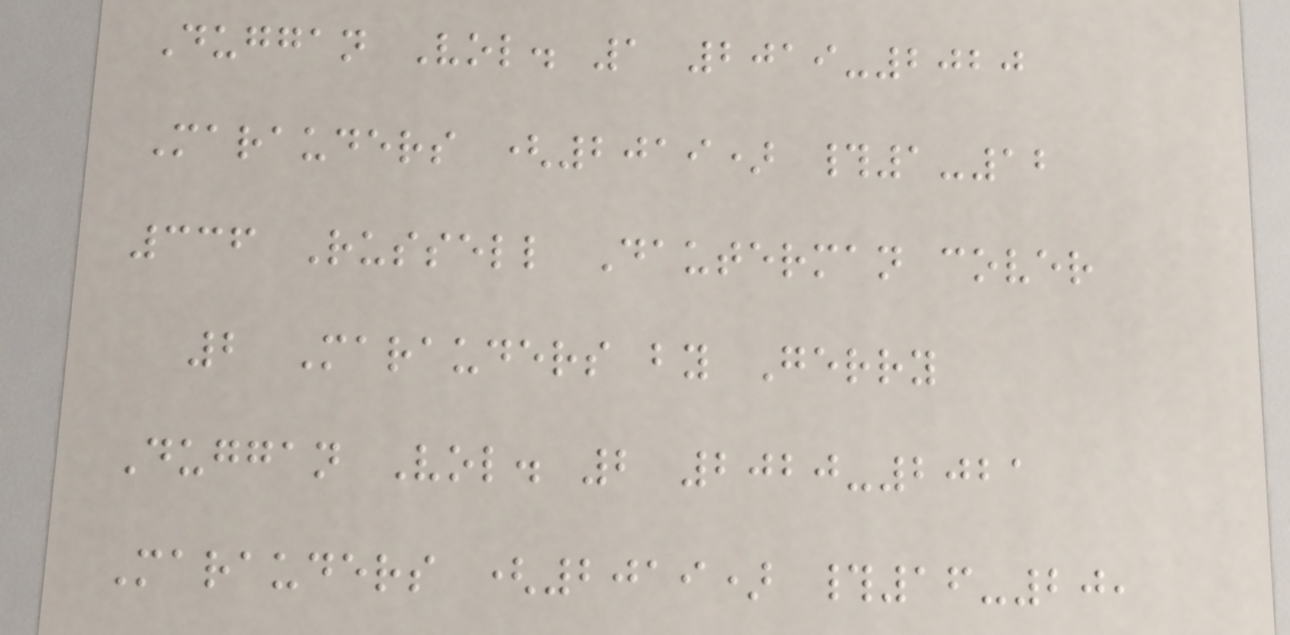Duggan Vol. 1 2019-2020
Marauders (2019) #1-12
336 Russell Dauterman cover
2 Marauders by Gerry
Duggan Vol. 2 2020-2021
Marauders (2019) #16-20,
